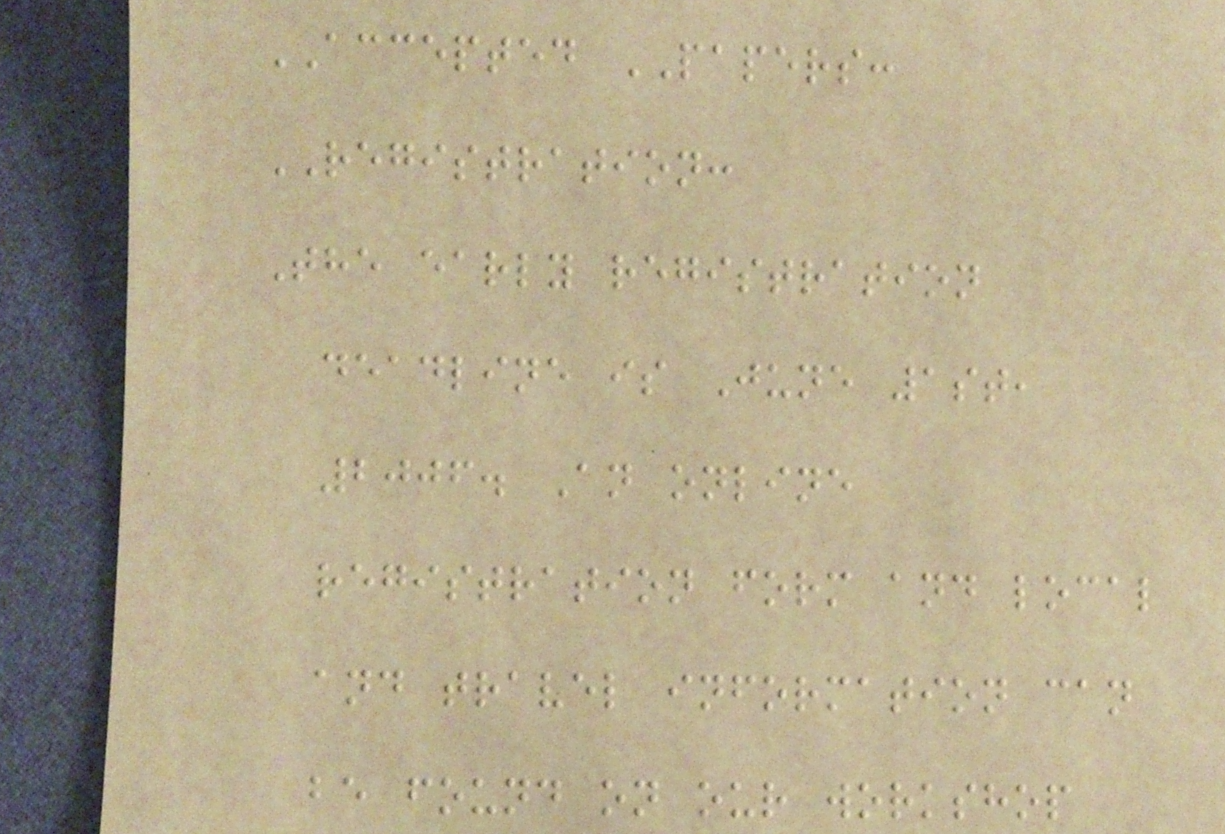ACCEPTED PAPERS:
REGISTRATION:
The early registration
deadline is June 1st,
2006. An online
registration form and local
and travel information can
be found on our workshop
